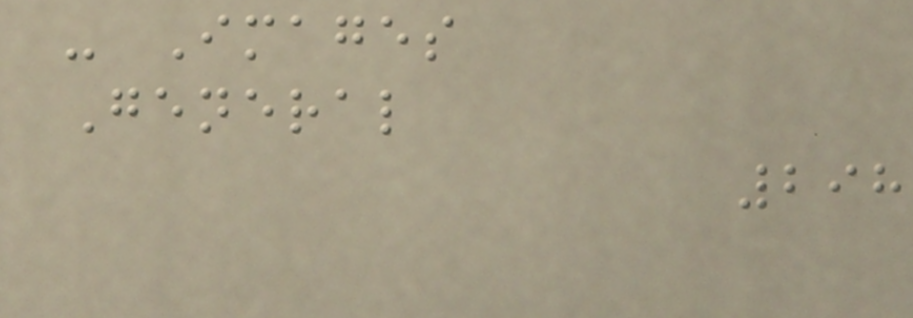- Images
General
298
